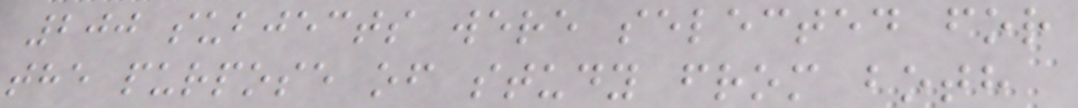200 subjects were selected for
the purpose of study from both
